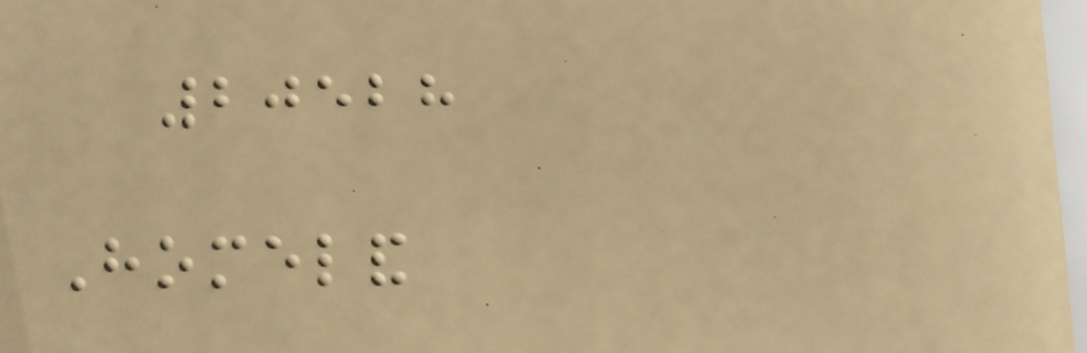20528
Homeland
